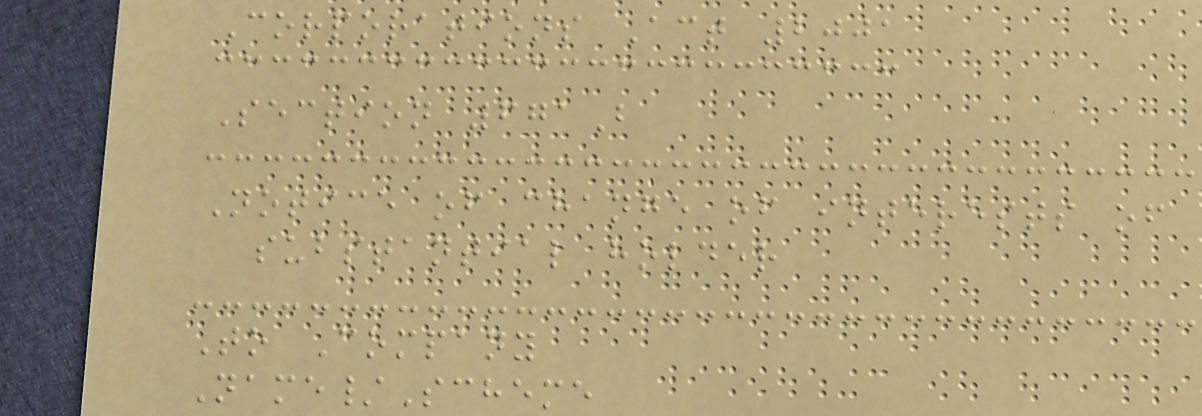Corporations Act 2001
Section 671B
Notice of change of interests of
substantial holder
To Company
Name/Scheme
